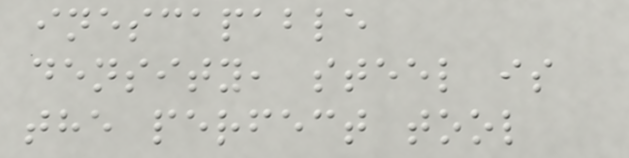inescapable
density, steel is
the perfect tool
